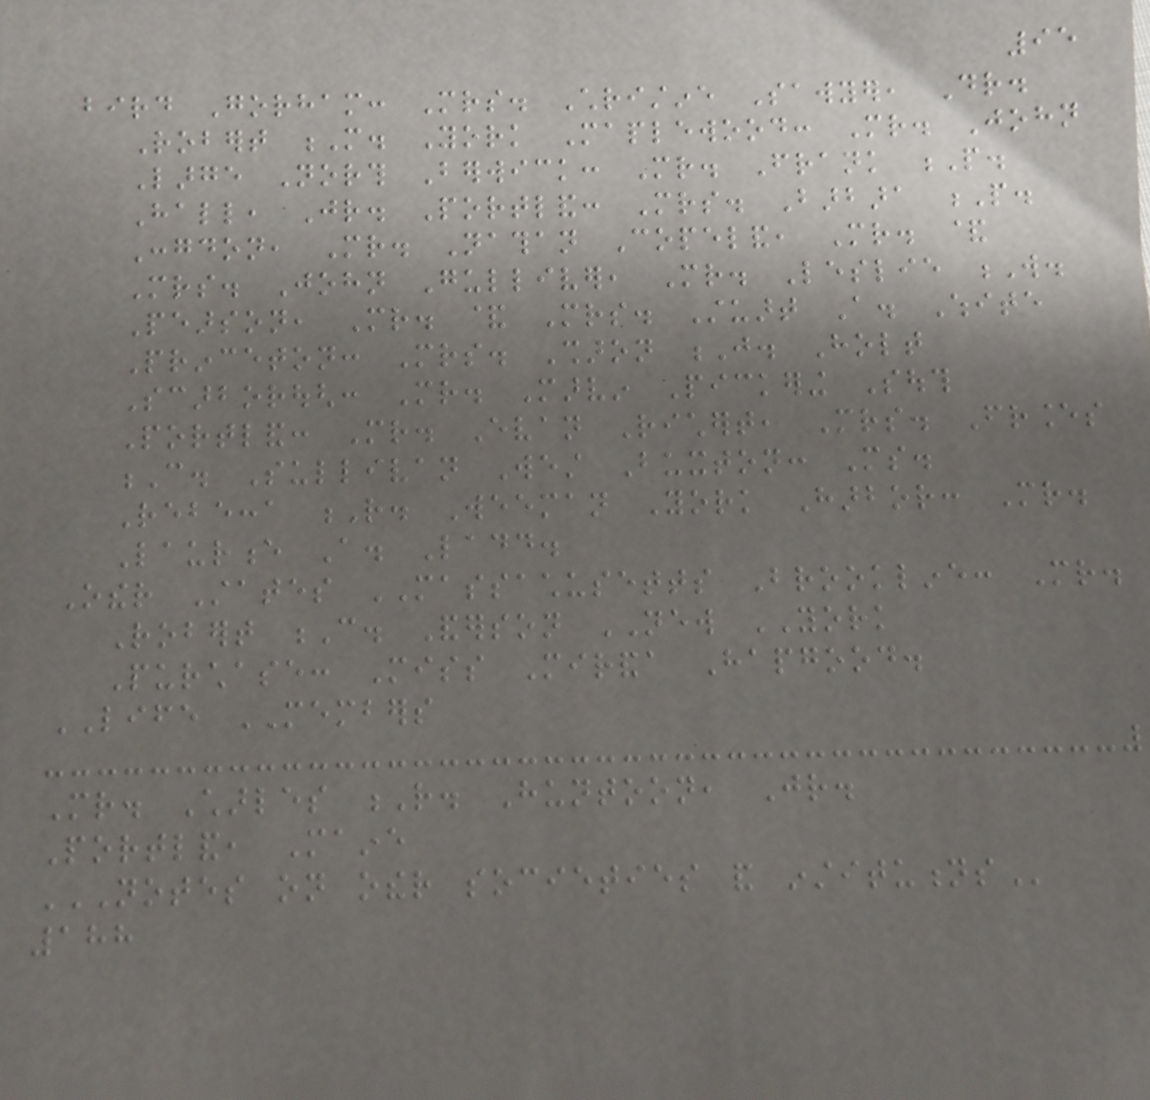95
bird Gorham: Mrs. Christine Sawyer, Dr.
Robert M. York Maplewood: Mr. John
Large North Berwick: Mr. Frank P.
Hall, Jr. Portland: Mrs. Barbara P.
Congdon, Mr. Nathan Copeland, Mr. &
Mrs. John Gulliver, Mr. Leslie W.
Pearson, Mr. & Mrs. Stuart A. White
Princeton: Mrs. Sharon J. Holt
Scarborough: Mr. Marvin Pickering South
Portland: Mr. Evan Richert, Mrs. Frances
C. Sullivan West Buxton: Ms.
Rebecca R. Weeman York Harbor: Mr.
Laurence A. Ladd.
Other States MASSACHUSETTS Brookline: Mr.
Robert C. Anderson NEW YORK
Purchase: Miss Miranda Hapgood.
LIFE MEMBERS
Mr. Charles R. Huntoon, Jr.
Portland, Maine
NOTES ON OTHER SOCIETIES AND INSTITUTIONS
188
